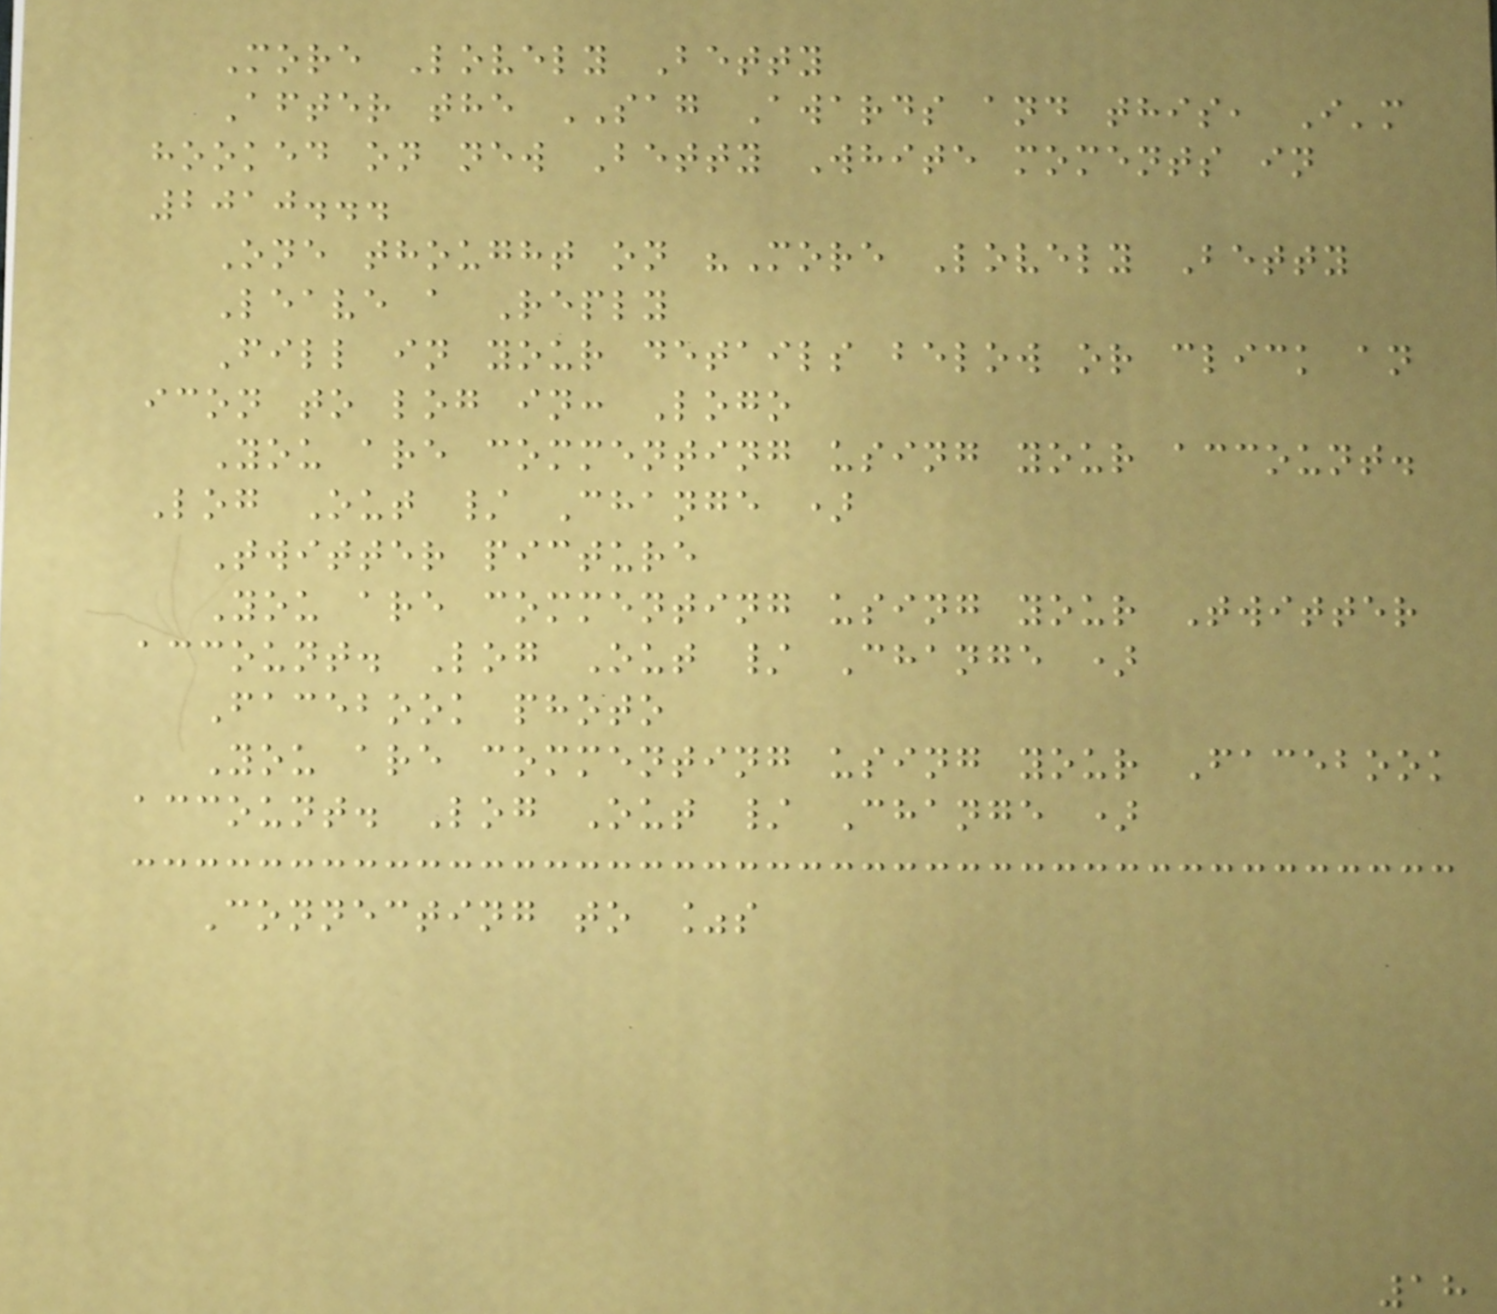More Lovely Betty
After the SAG Awards and this, I'm
hooked on new Betty White moments in
2010...
One thought on "More Lovely Betty
Leave a Reply
Fill in your details below or click an
icon to log in: Logo
You are commenting using your account.
Log Out / Change )
Twitter picture
You are commenting using your Twitter
account. Log Out / Change )
Facebook photo
You are commenting using your Facebook
account. Log Out / Change )
Connecting to %s
18
